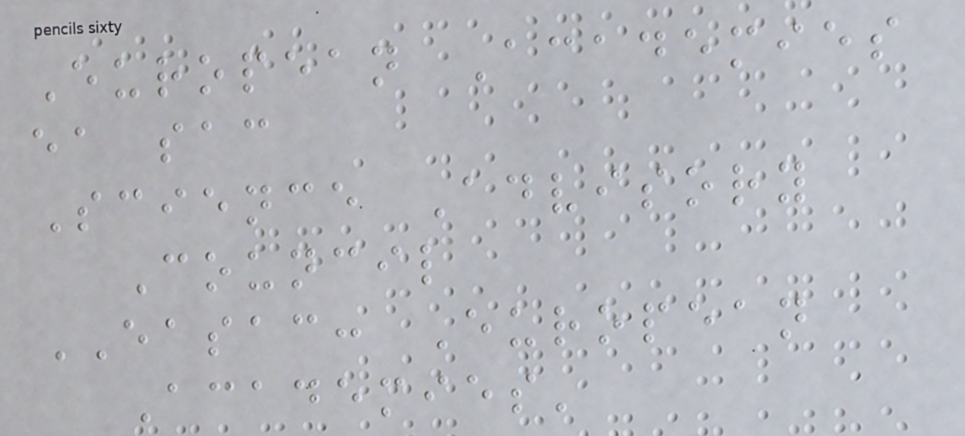European Academies
ea sac
Science Advisory
Council
EASAC: European
Academies'
